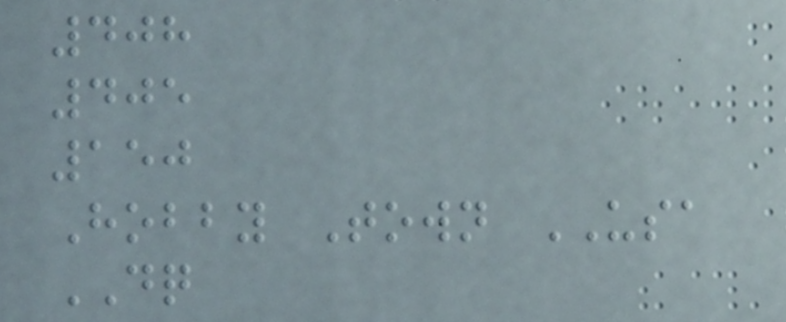408
405
150
Hobby Town USA
DQ
